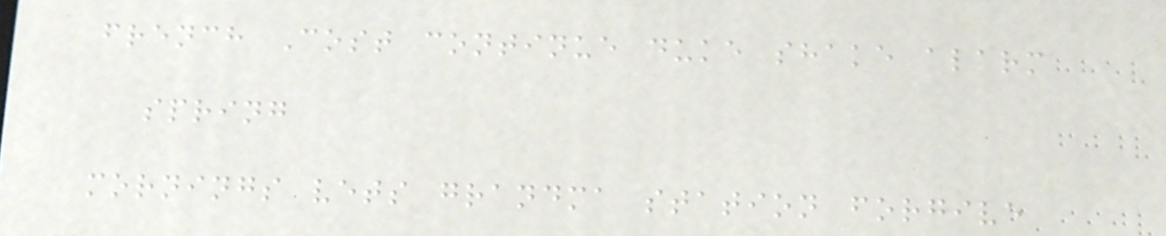french Cost continue duke shake alarm
spring
mornings vets grandma station forgive
